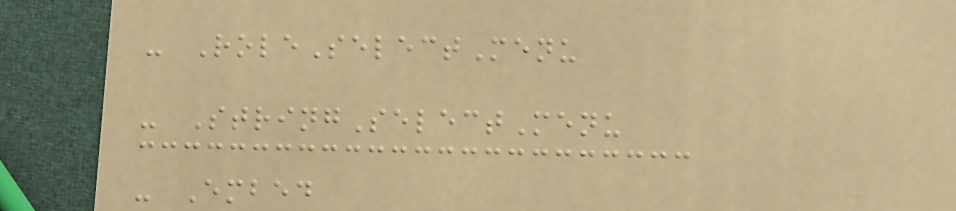- RoleSelectMenu
- StringSelectMenu
- Embed
